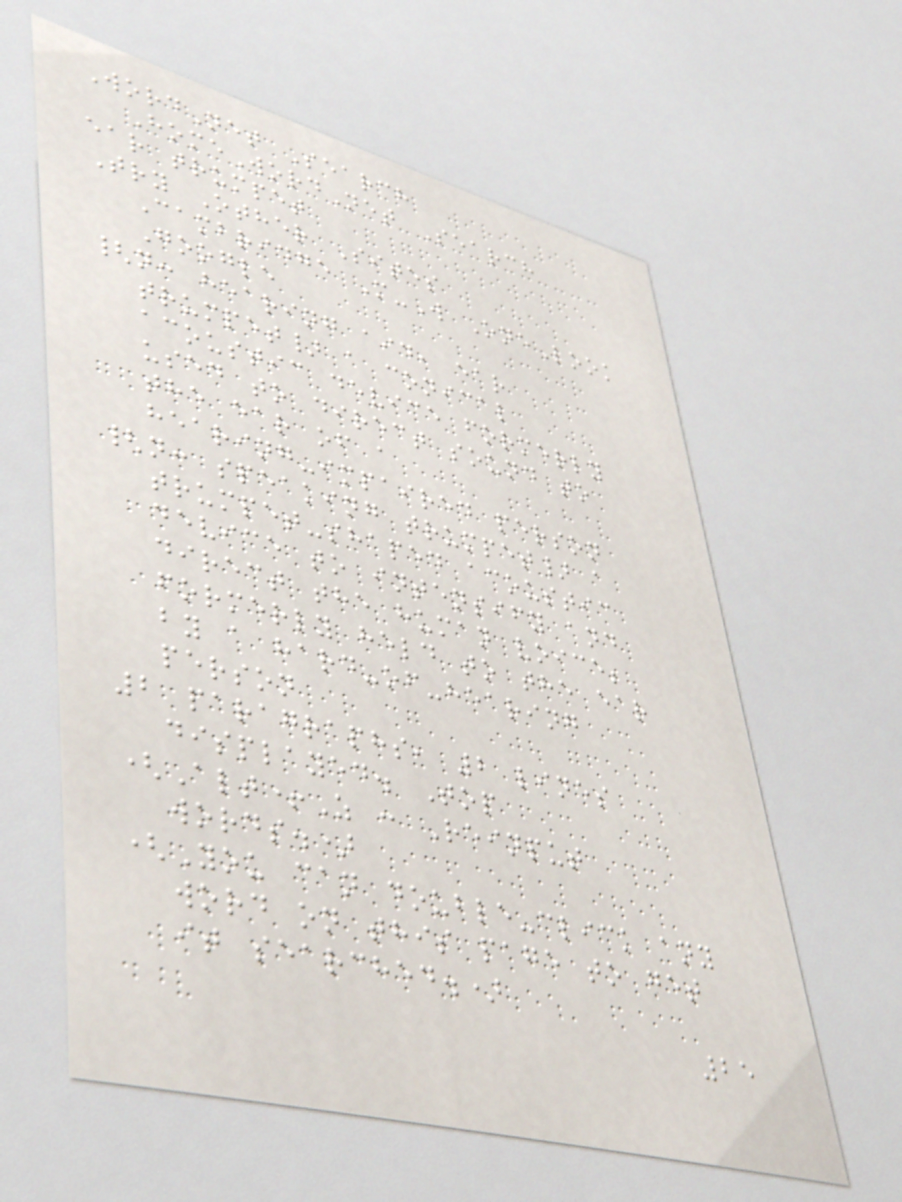WordNet Search
HomeWordNet Search
ear trumpet
Try Other Sites
Cambridge M-W OneLook
Google
{n: hearing aid, ear
trumpet} a conical
acoustic device formerly
used to direct sound to
the ear of a
hearing-impaired person
{n: speaking trumpet} a
trumpet-shaped acoustic
device to intensify and
direct the human voice;
formerly held to the ear
by a hard-of-hearing
person
2 paragraphs, 2 lines
displayed. Top
(Alt+Z : Reinput
words.)
(You can double-click any
word on this page to get
it searched.)
25
